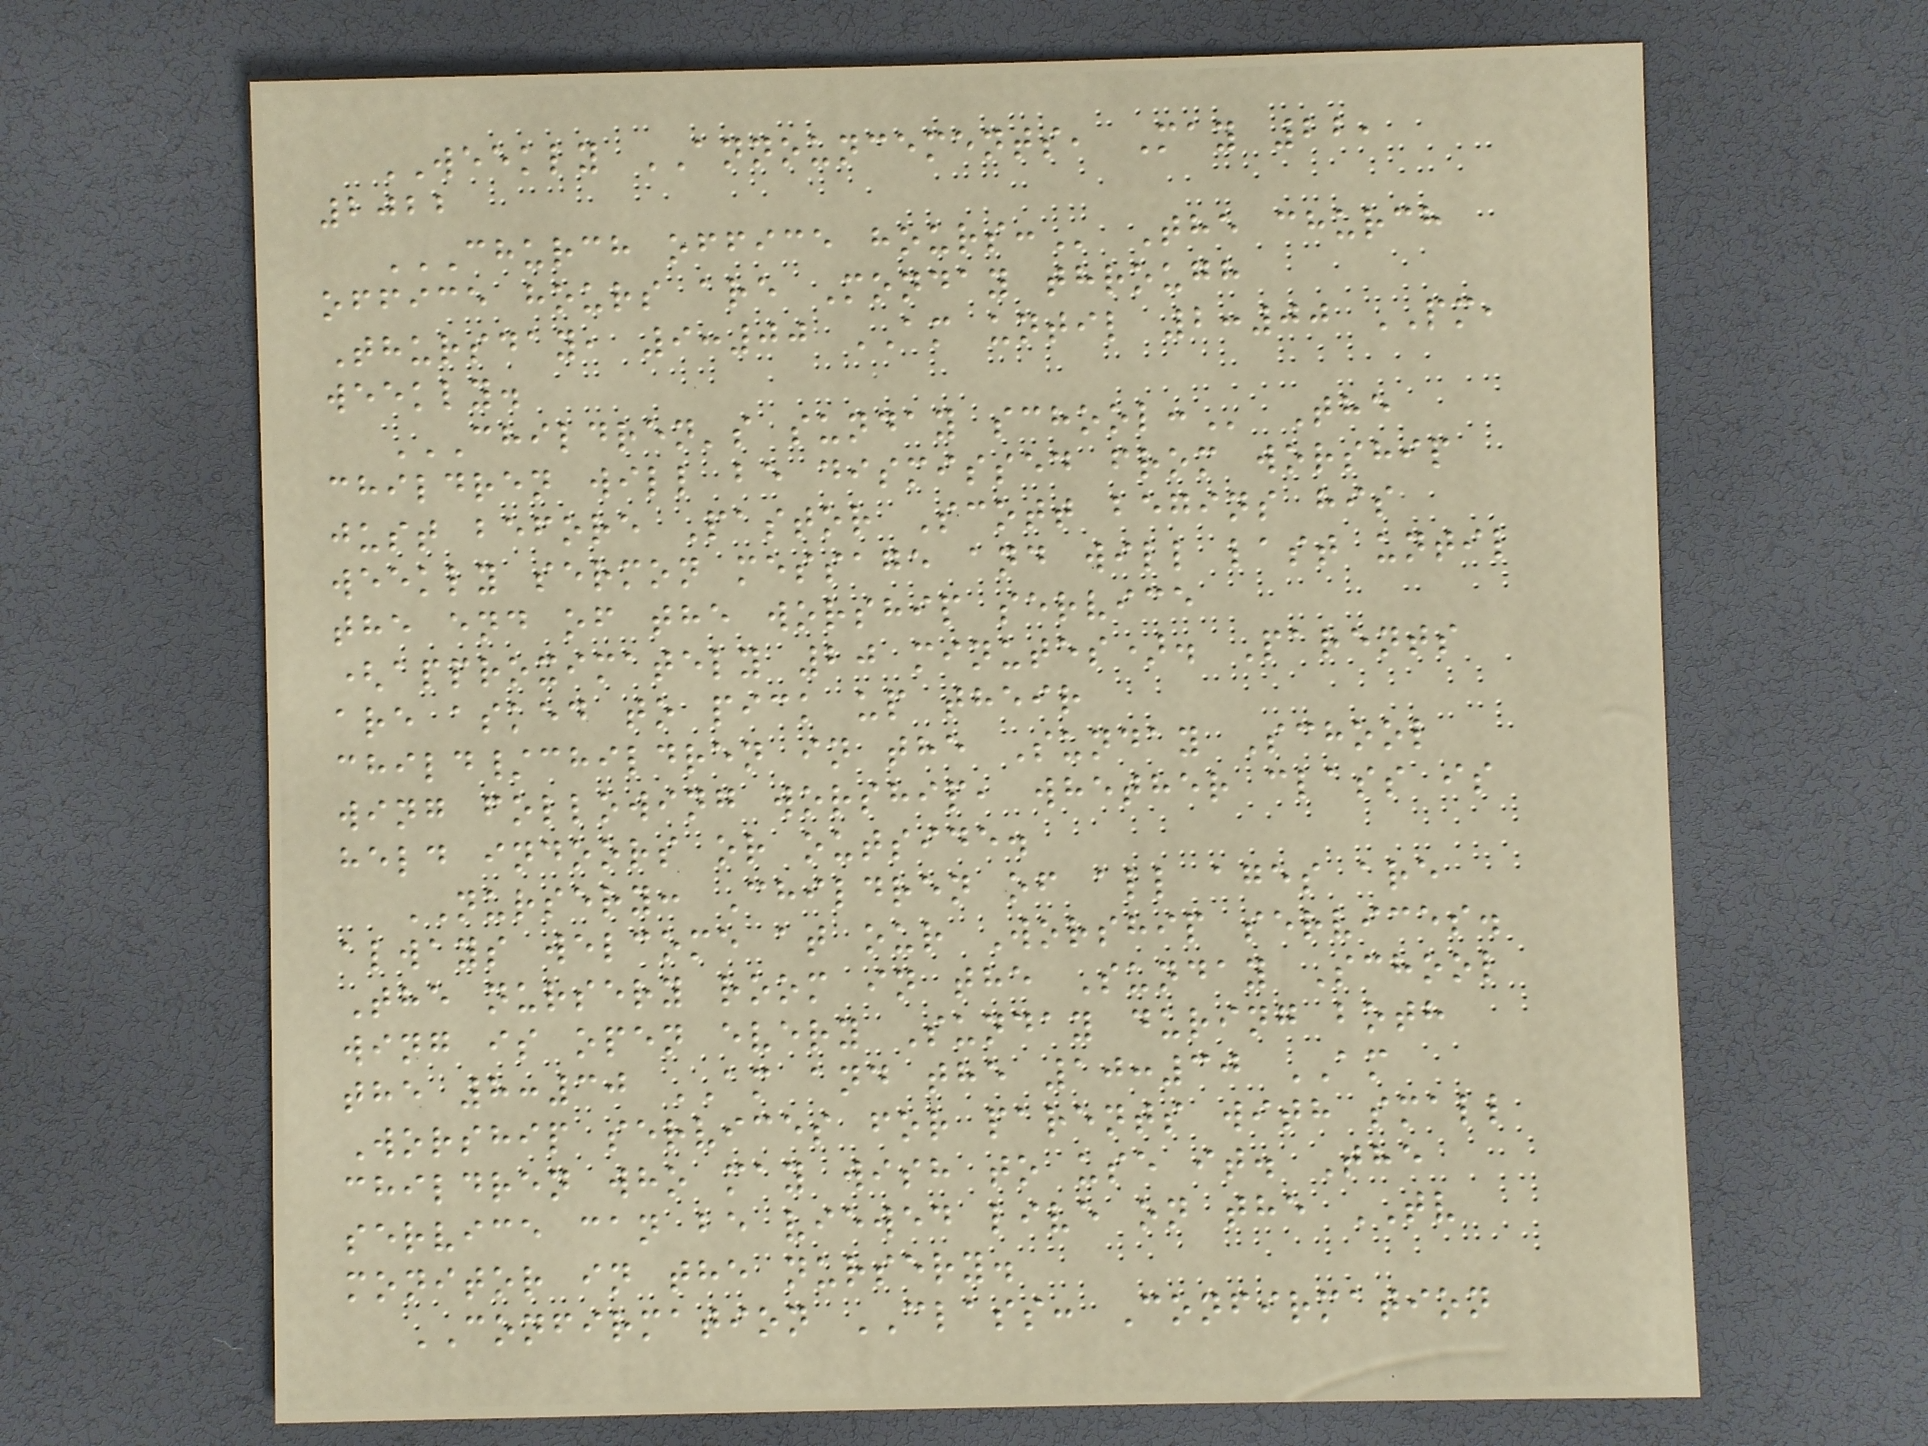WEEKLY ANNOUNCEMENTS, May 22,
2022
CHURCH OFFICE HOURS: The church
office hours are Monday through
Thursday, 9:00 AM until 2:00 PM,
weekly.
CHILDREN'S SUNDAY SCHOOL: The
children will be dismissed from worship
just before Pastor Scott begins his
weekly sermon message and will last until
the end of the worship service
(approximately 20 minutes). Parents
are asked to pick up their
child/children in the Sunday School
wing following worship, whether class is
held indoors or outside.
NURSERY: Children of all ages are
always welcome at our Worship services.
The nursery room in the Sunday School
wing is open every Sunday during both
the 8:30 AM and the 10:30 AM
Worship services for parents with small
children who may wish to use it. The
service can be viewed live on the TV
monitor in the nursery.
CONFIRMATION CLASS: Confirmation
